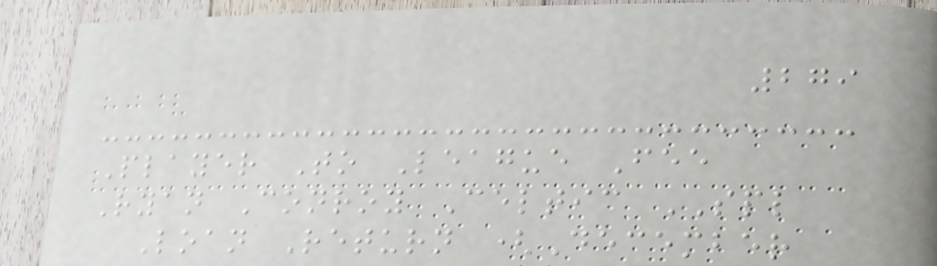279
Player To League Fee
Ryan Conroy Celtic SPL
Loan Return (December
